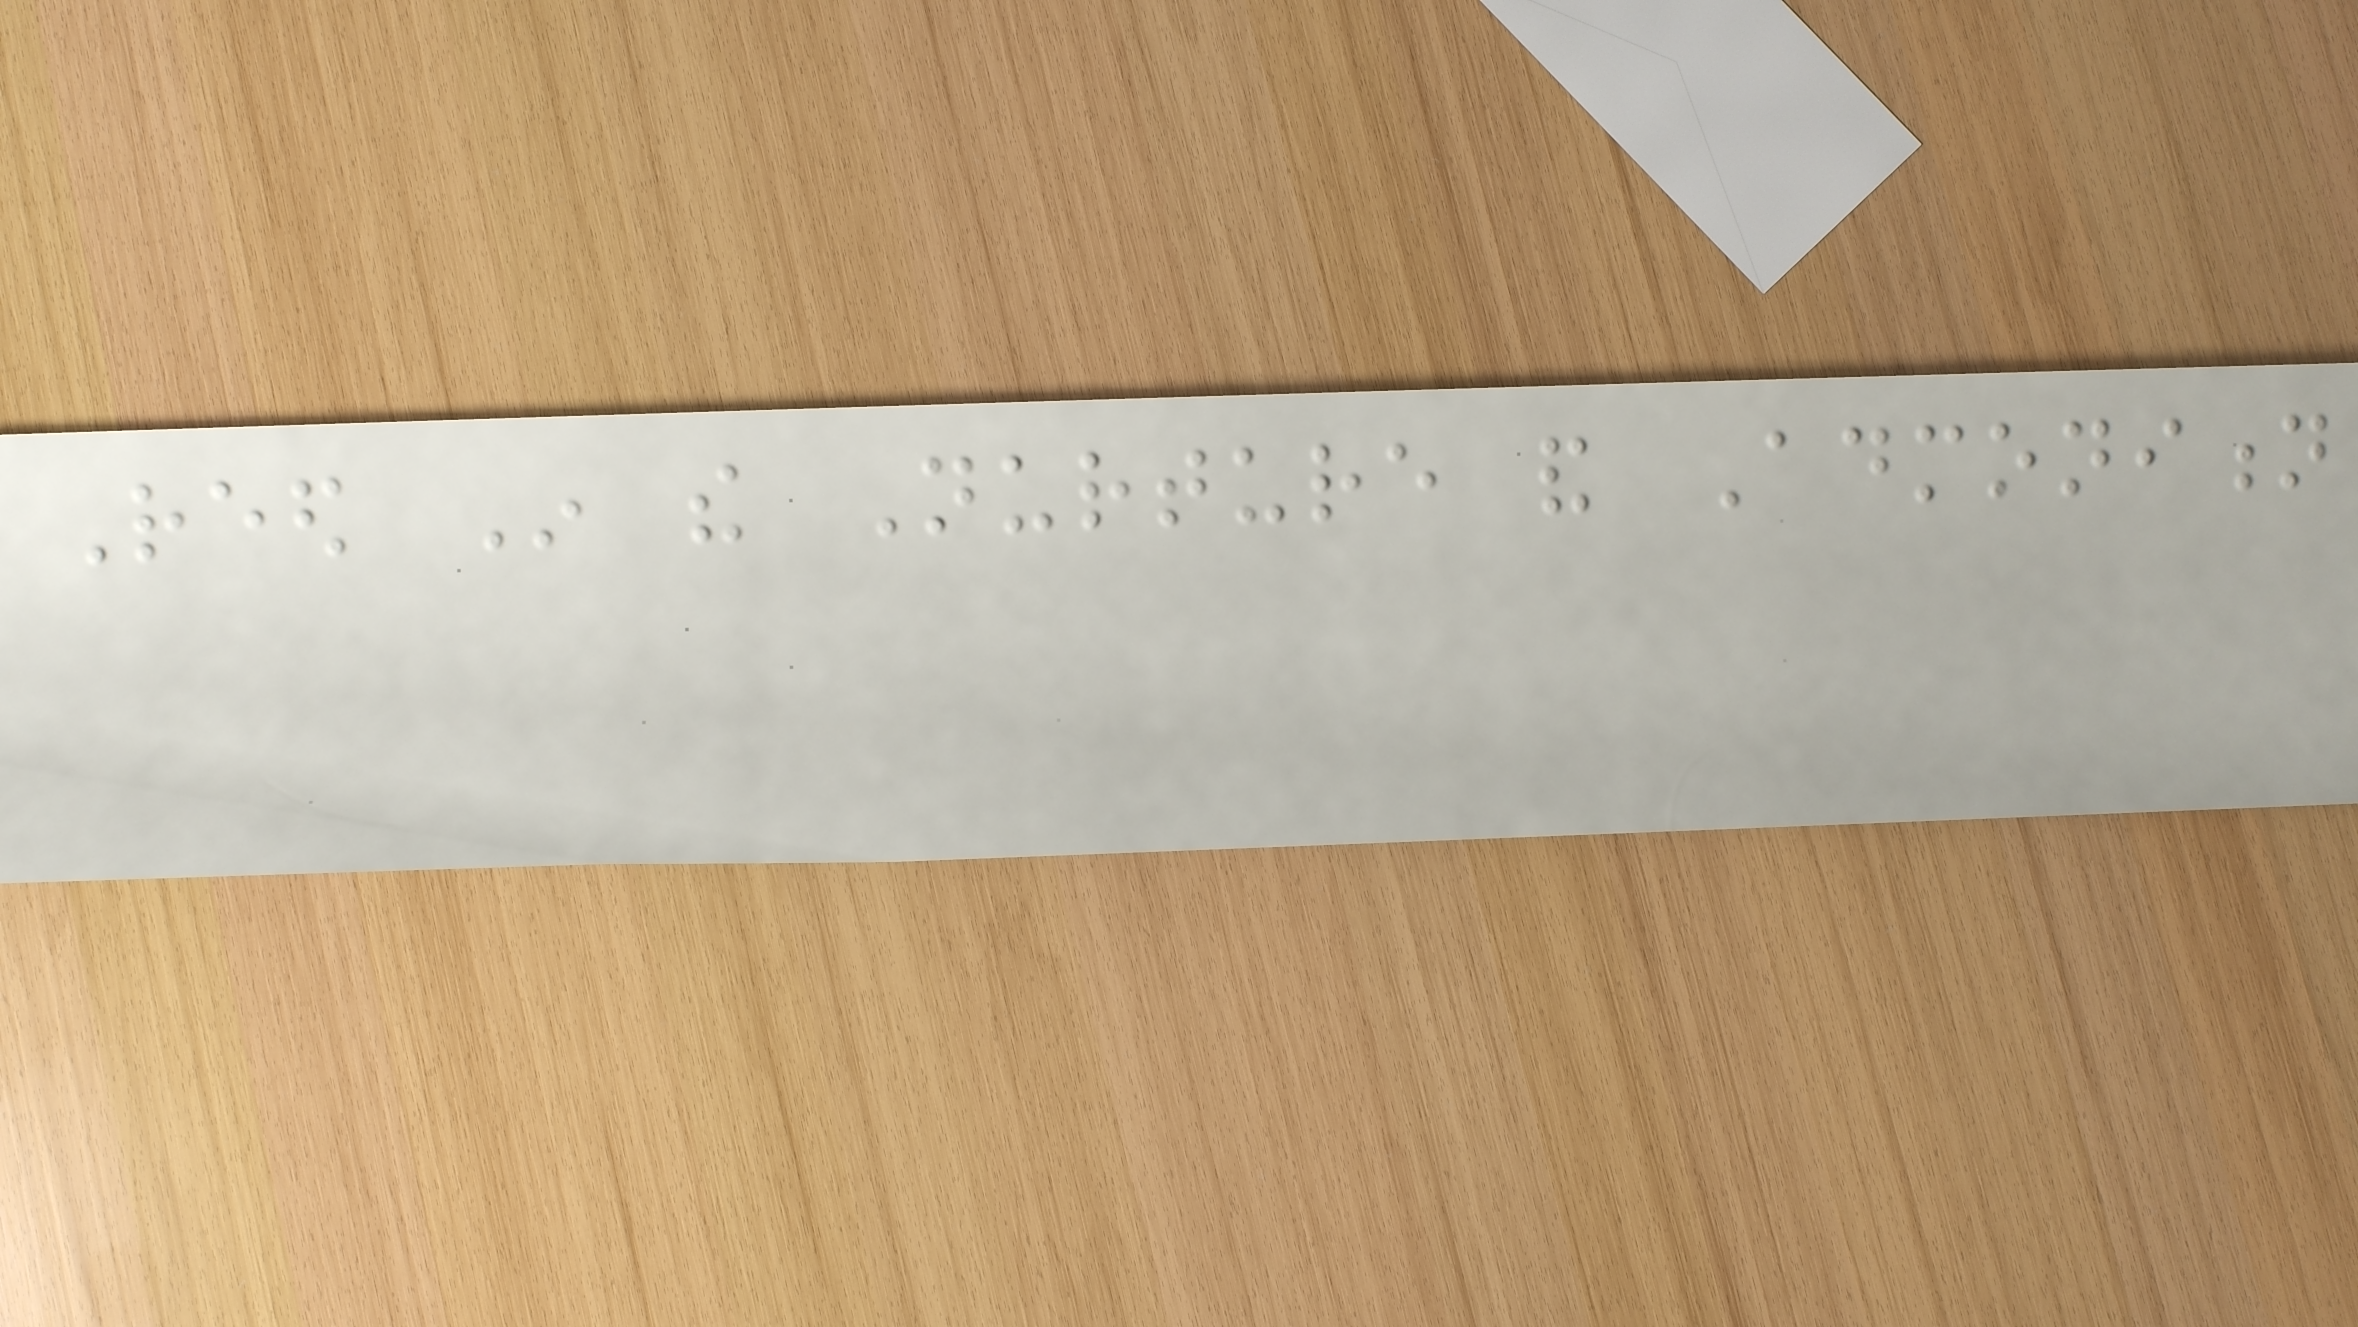Reed In the Nurture and Admonition
